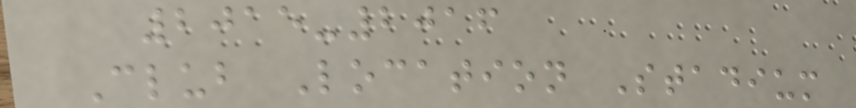2015-2016
Club Location Stadium
